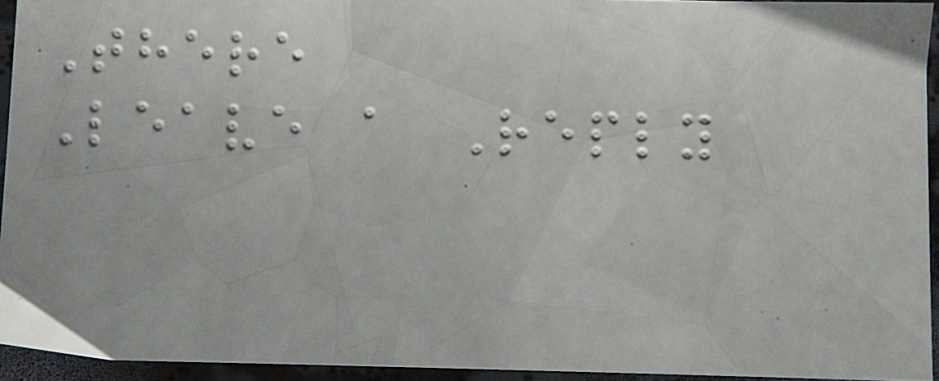There
Leave a Reply
